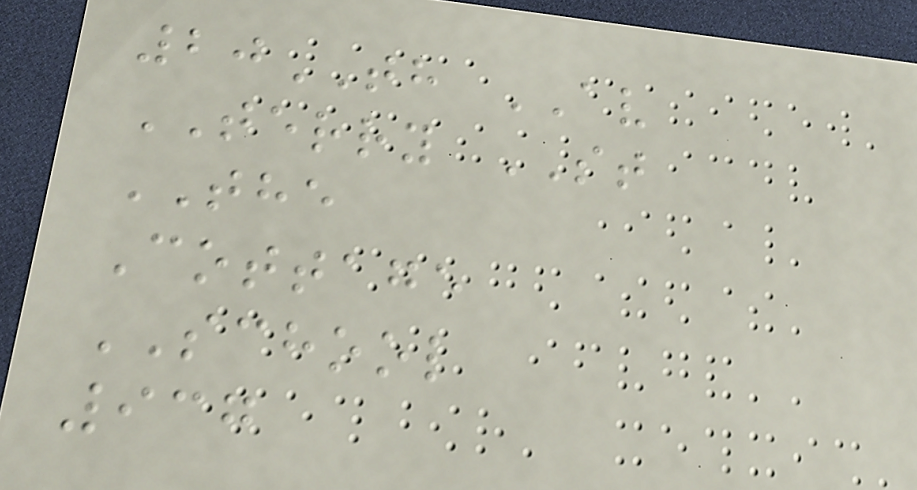20TH AV
TERRY ST
THE
Cottage
SCHOOL
937
